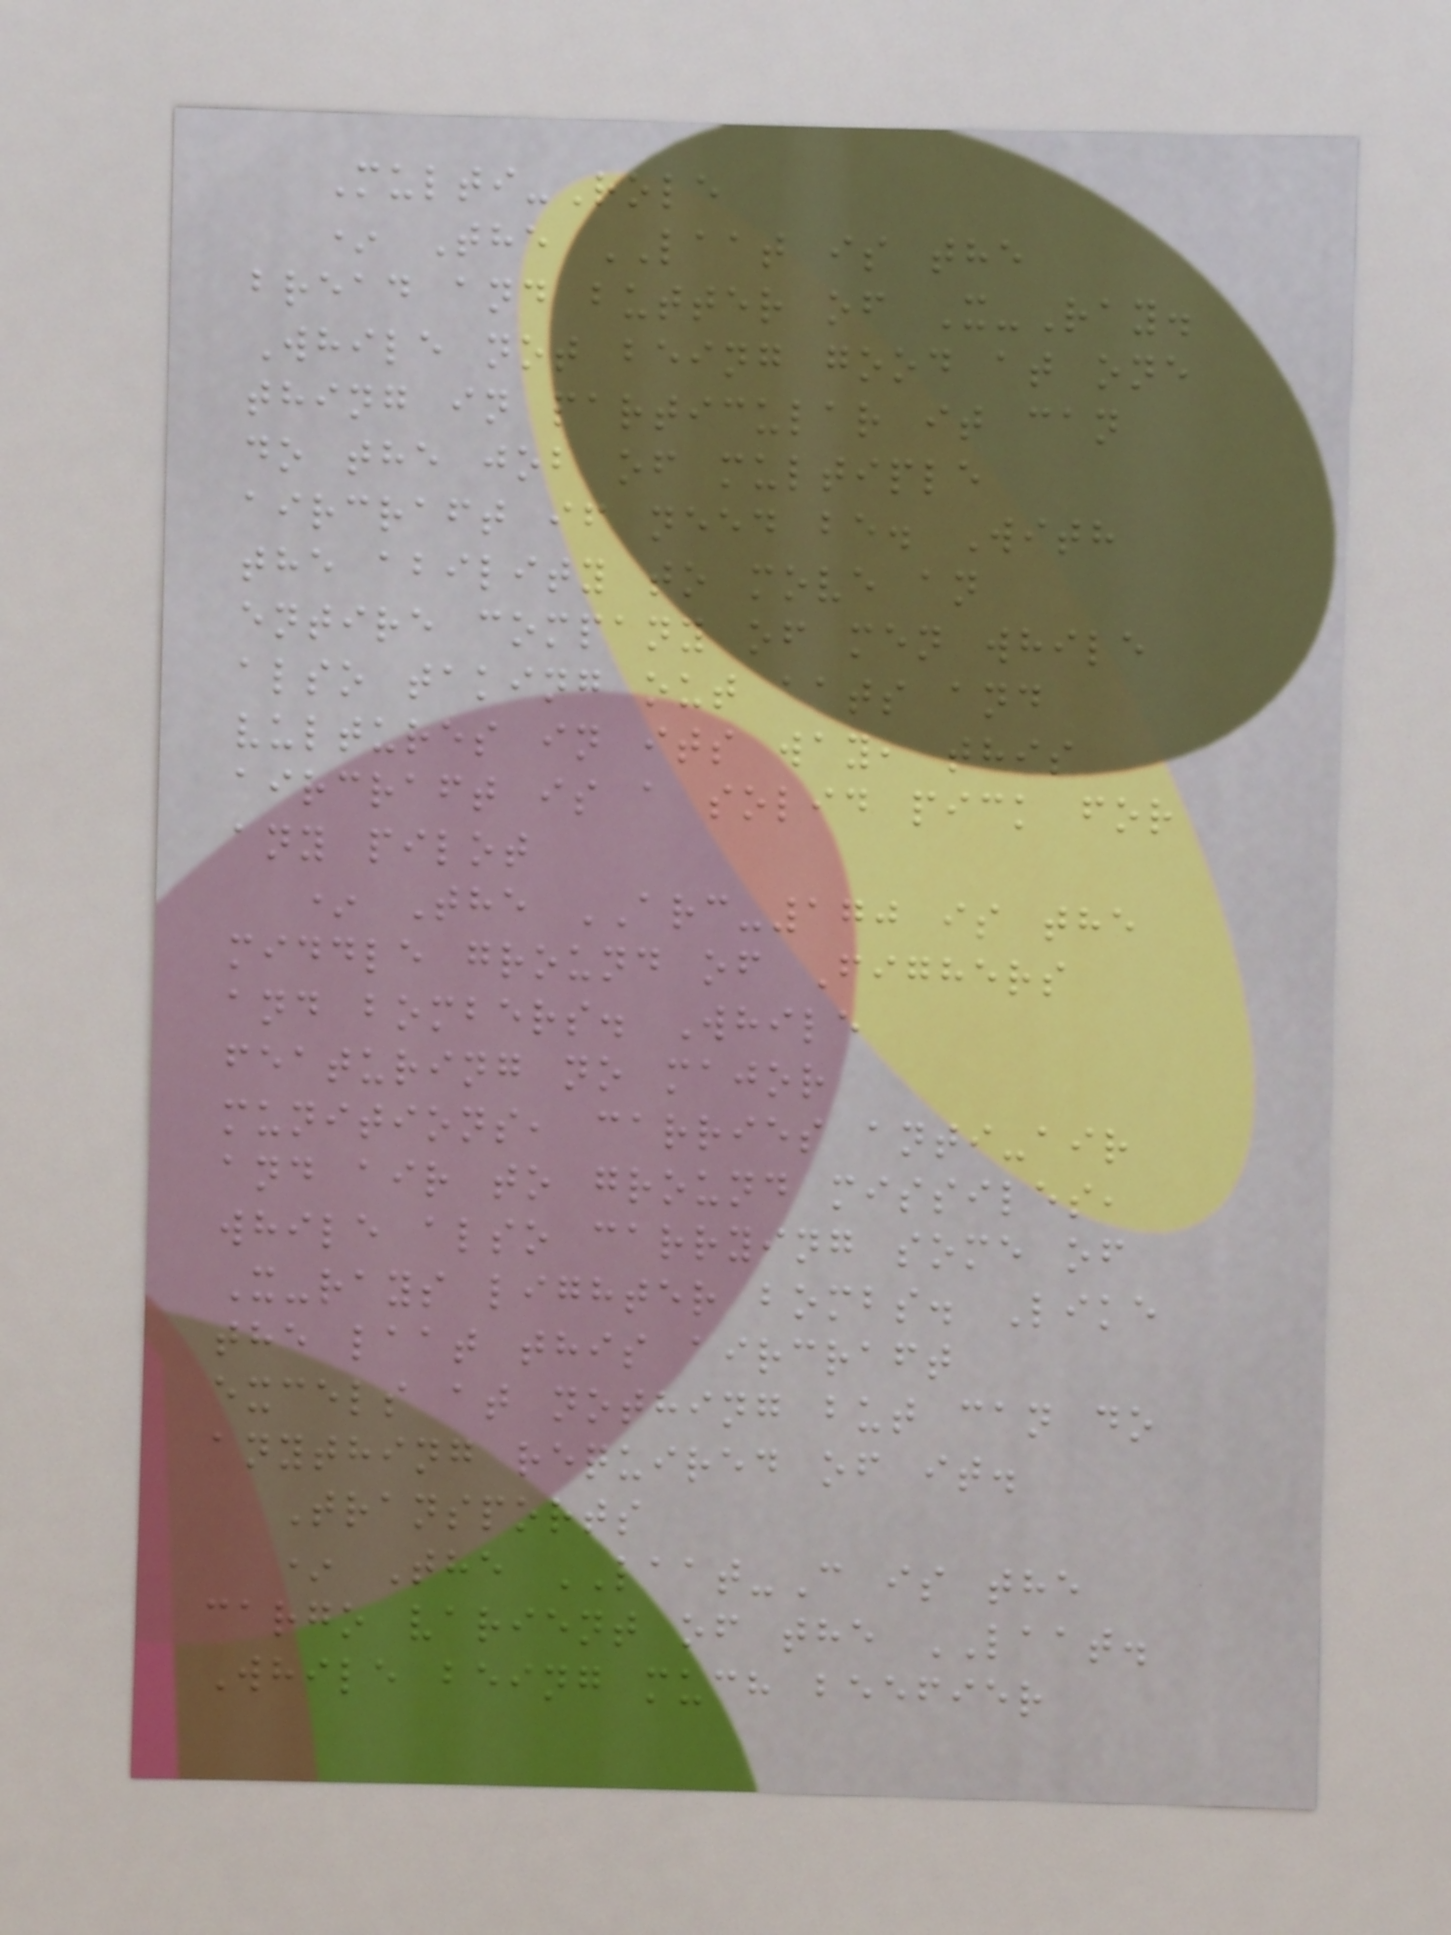Multi-Role
* The LAAT is the
bread and butter of X-Ray.
While not being good at one
thing in particular it can
do the job of multiple
aircraft if need be. With
the ability to move an
entire company of men while
also taking out aats and
vultures in its way, this
aircraft is a solid pick for
any pilot
* The ARC-170 is the
middle ground of Fighers
and bombers. While
featuring no major
munitions, carries anti-air
and air to ground missiles,
while also carrying some of
X-rays lighter bombs. Like
the laat this aircraft
excels at nothing but can do
anything required of it.
Transports
* The LAAT-C is the
cargo varient of the LAAT.
While being much beefier
